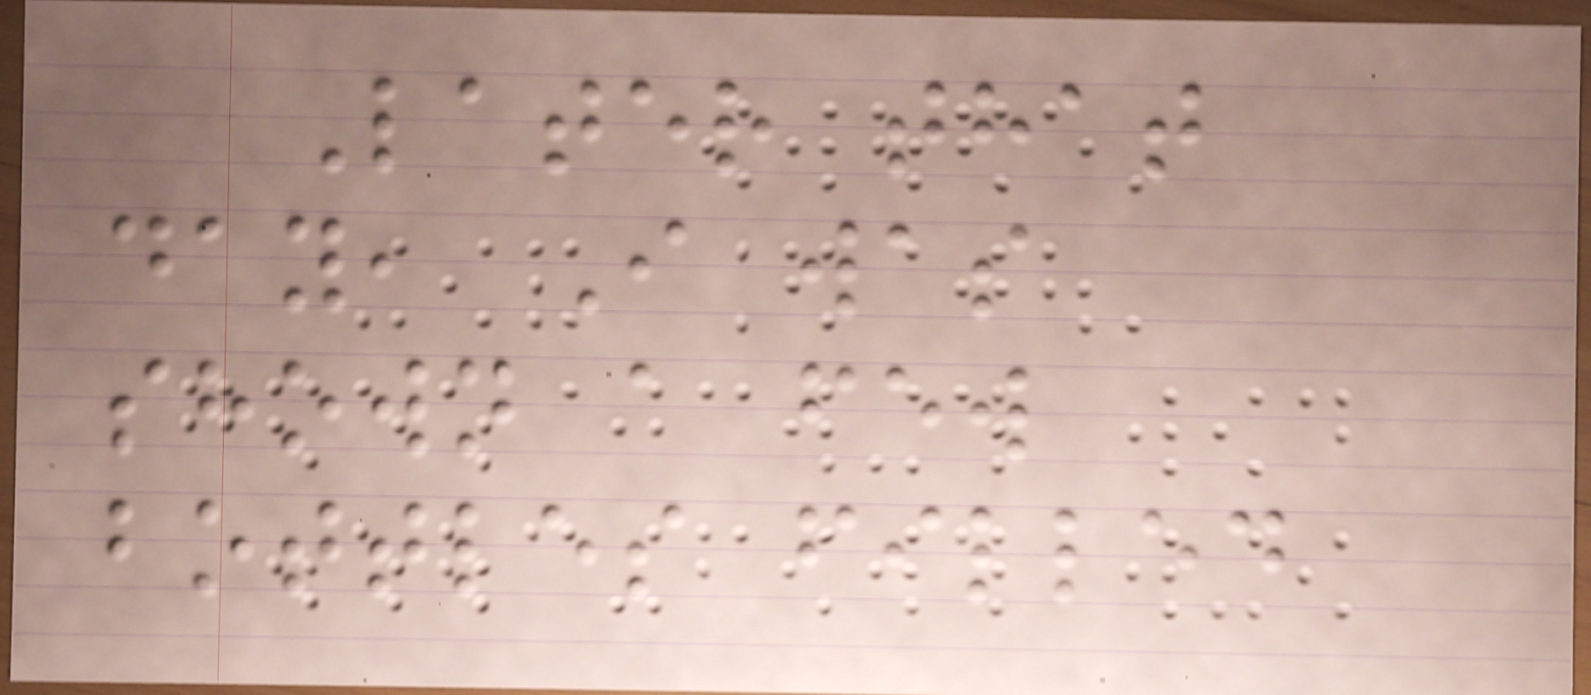Later that
day, I was
shown a few
bottles filled
